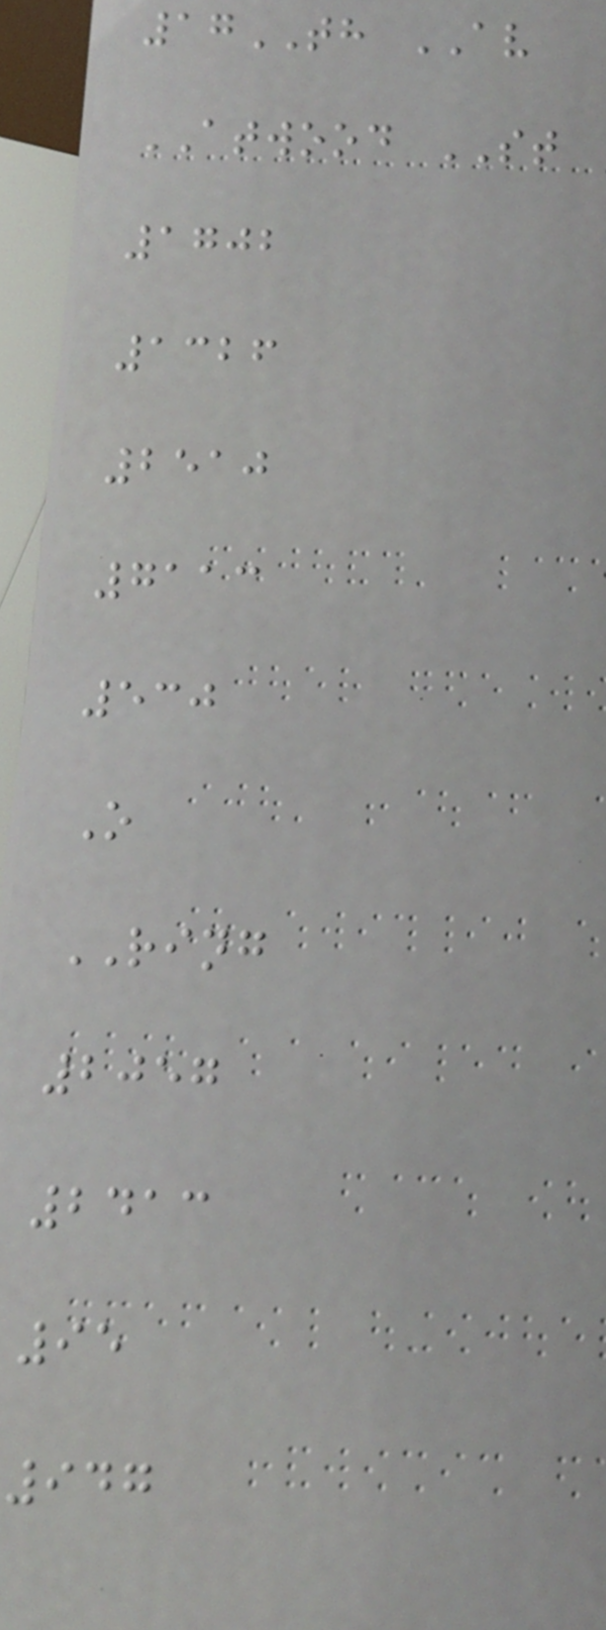17TH AV
ATWOOD ST
1702
1326
2510
7113
530
O
RING
2057
2413
95
947
